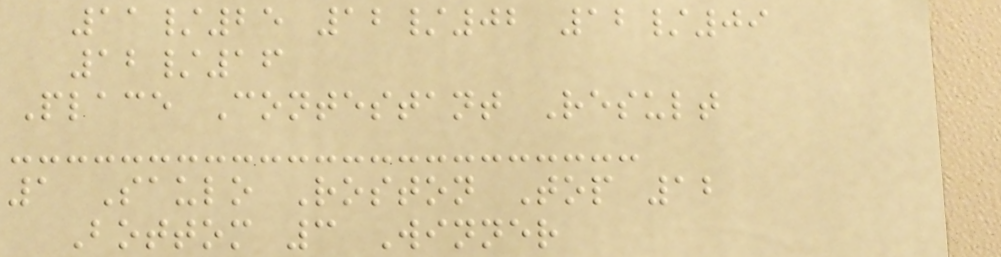11/25 12/02 12/09
12/16
Place Contestant Result
1 Saulo Roston Top 12
Bottom 3 Winner
